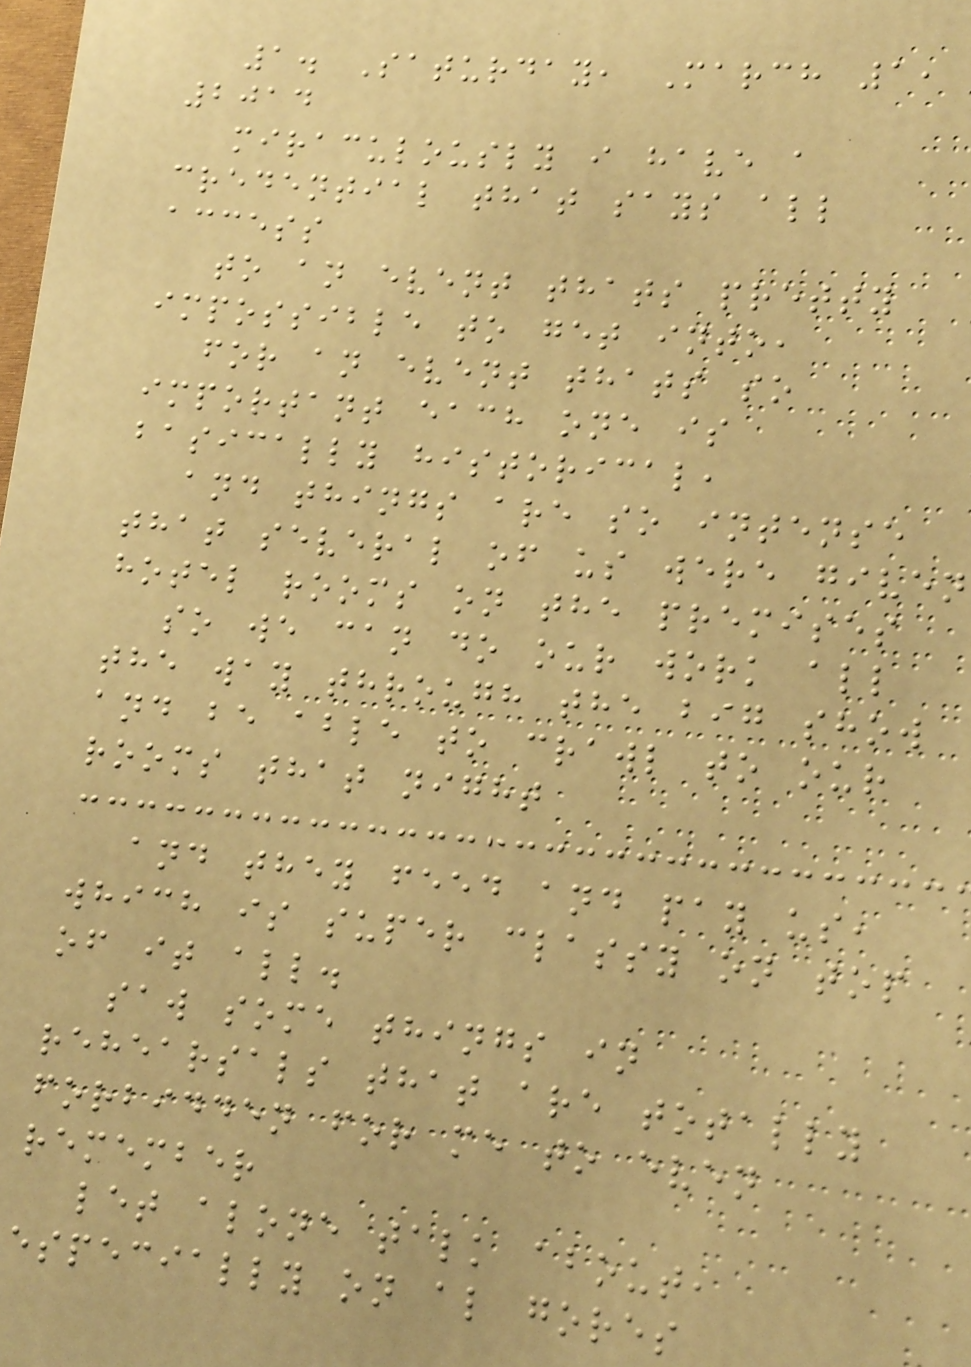1. Saturday, March 1,
2014
miraculously i have a
credential that says all
access
to an event thats pretty
impossible to get into,
for an event thats so
important each one is
basically historical,
and things are so intense
that several of us were given
hotel rooms on the premises
so we can do our work all
the way through the big show
and be able to crawl to our
rooms that night
and they feed and pay us,
which is super classy on top
of it all.
saw some things in
rehearsals that are totally
forbidden for me to even
remember
let alone talk about,
especially on al gores
